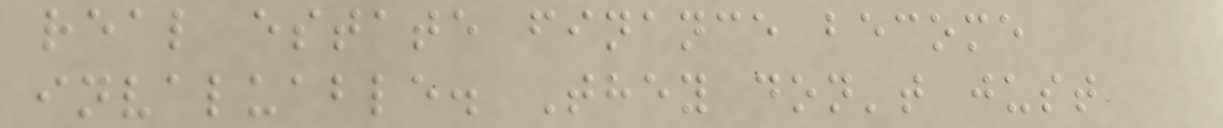real estate finance become
invaluable. They don't just
